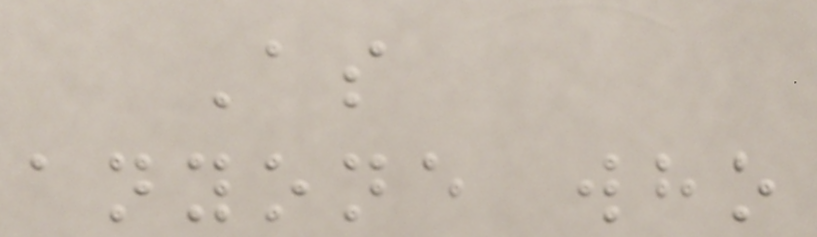As
anyone who
